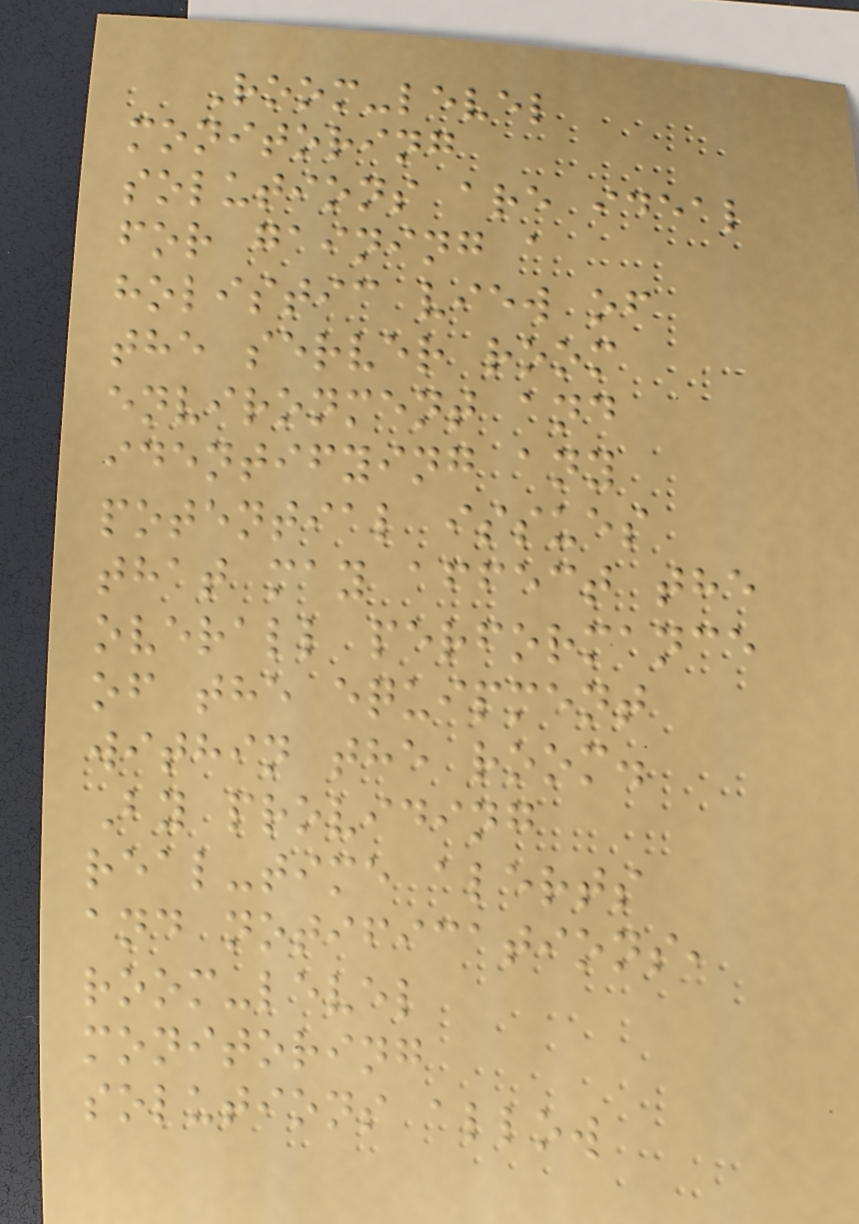Room-level
monitoring
solutions are ideal
for gaining a
holistic view of
the server room
environment and
identifying any
potential issues
that may affect the
overall performance
of the equipment
within the room.
By providing
real-time alerts
and notifications,
room-level
monitoring
solutions allow
